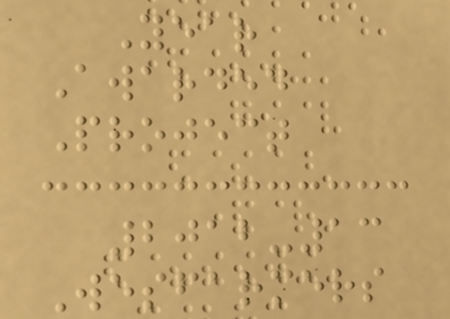Year
Awarded
Project
2012-13
Wesfarmers
